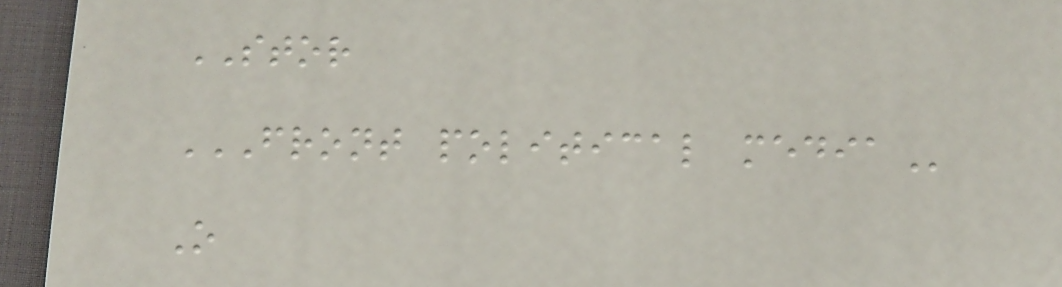STOR
FRONT POLITICAL MEDIA
O
